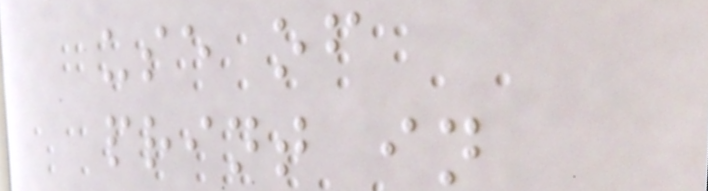use of
print in
